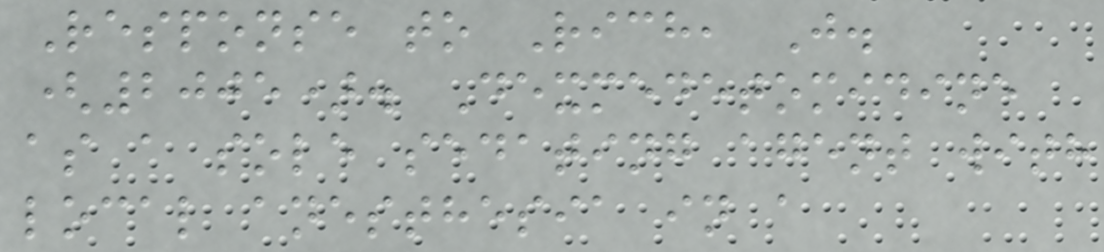Response to Rich, J.
(2005). Dexmedetomidine
as a sole sedating agent with
local anesthesia in a
